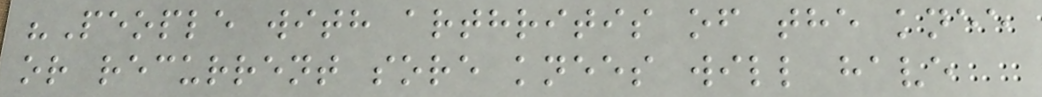"People with arthritis of the knee
or recurrent sore knees will have
